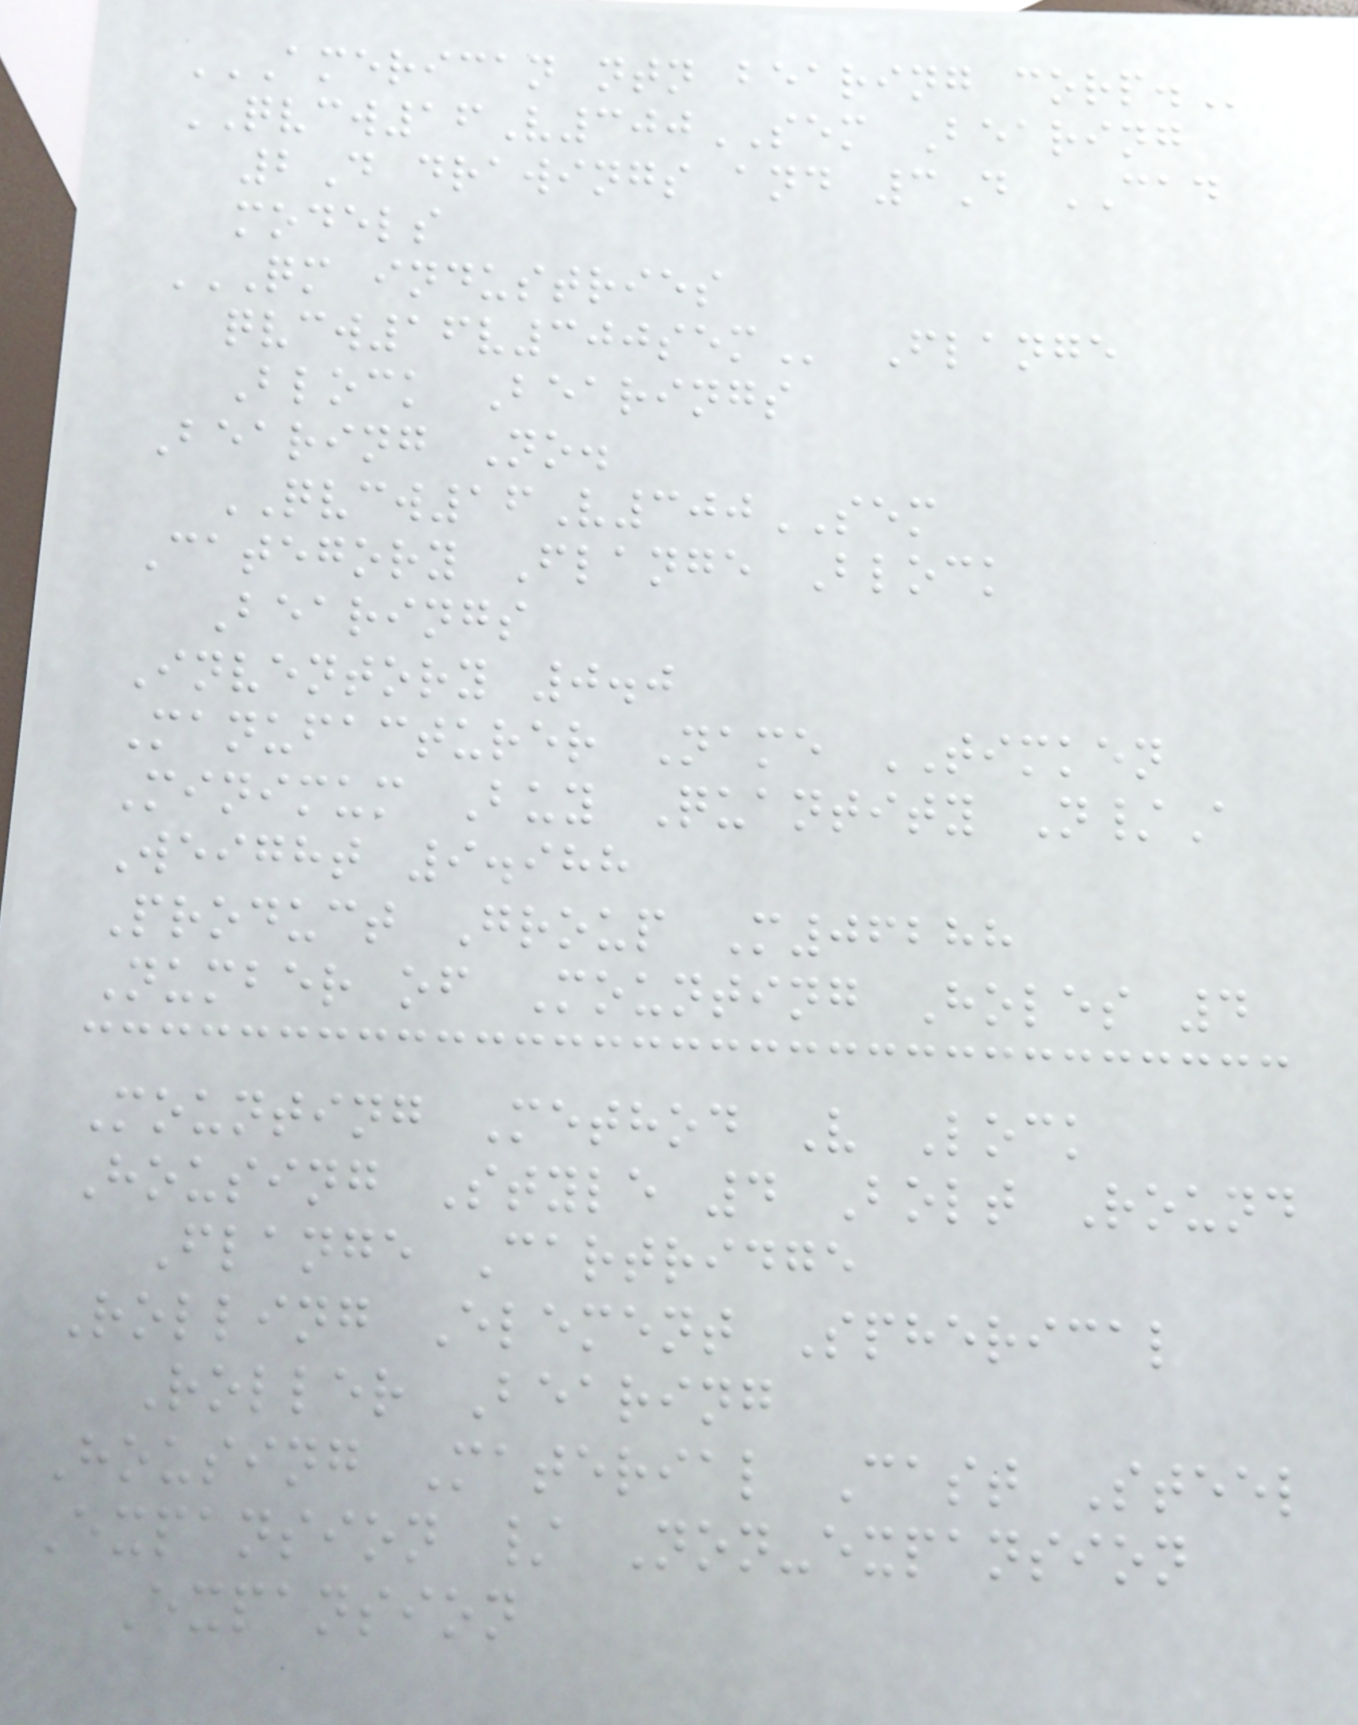AMERICAN NTN BEARING CORP.
QVCW16V300SEM Bearing
2D drawings and 3D CAD
models
QM INDUSTRIES
QVCW16V300SEM Flange
Block Bearings
Bearing No.
QVCW16V300SEM
Category Flange Block
Bearings
Inventory 0.0
Manufacturer Name TIMKEN
Minimum Buy Quantity N/A
Weight 9.988
Product Group M06288
Number of Mounting Holes 4
Mounting Method V Lock
Housing Style 4 Bolt Round
Flange Cartridge
Rolling Element Spherical
Roller Bearing
Housing Material Cast Steel
Expansion / Non-expansion
Expansion
